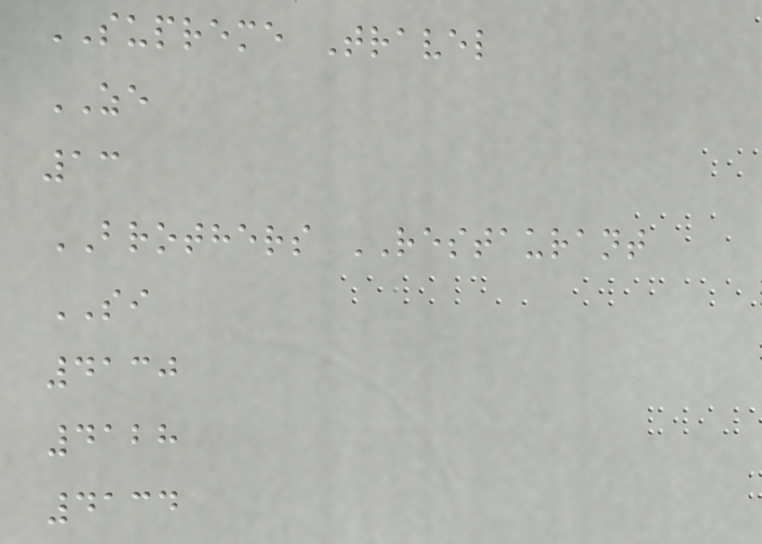SUPREME Travel
ZE
13
BROTHERS RESTAURANT
SI
4130
4128
4134
